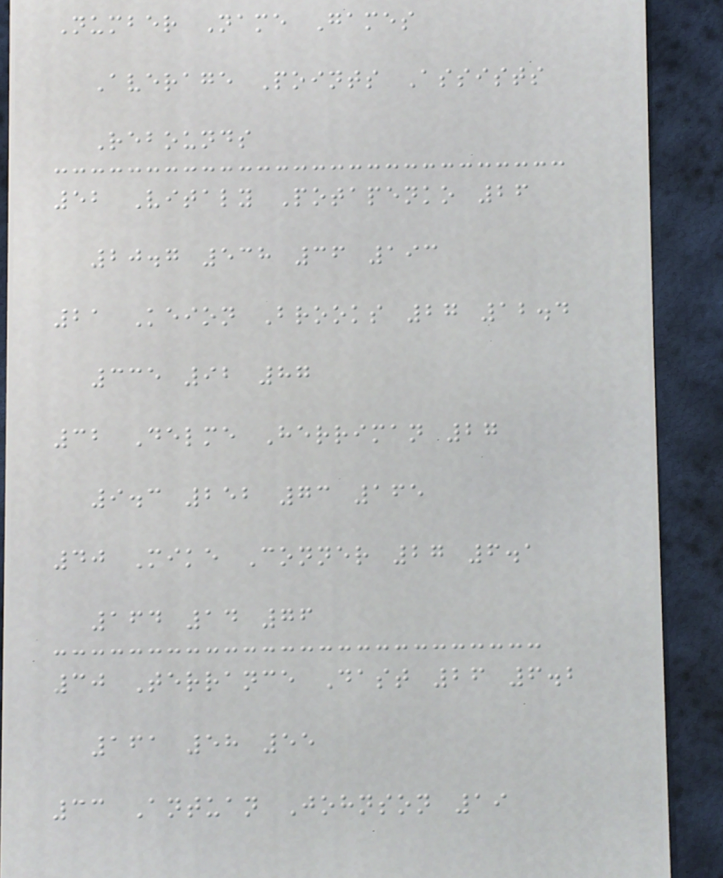Number Name Games
Average Points Assists
Rebounds
52 Vitaly Potapenko 26
20.7 538 36 193
21 Keion Brooks 27 12.4
335 92 87
32 Delme Herriman 27
9.3 252 73 165
40 Mike Conner 27 6.1
164 14 76
30 Terrance Dast 26 6.2
161 58 55
33 Antuan Johnson 19
